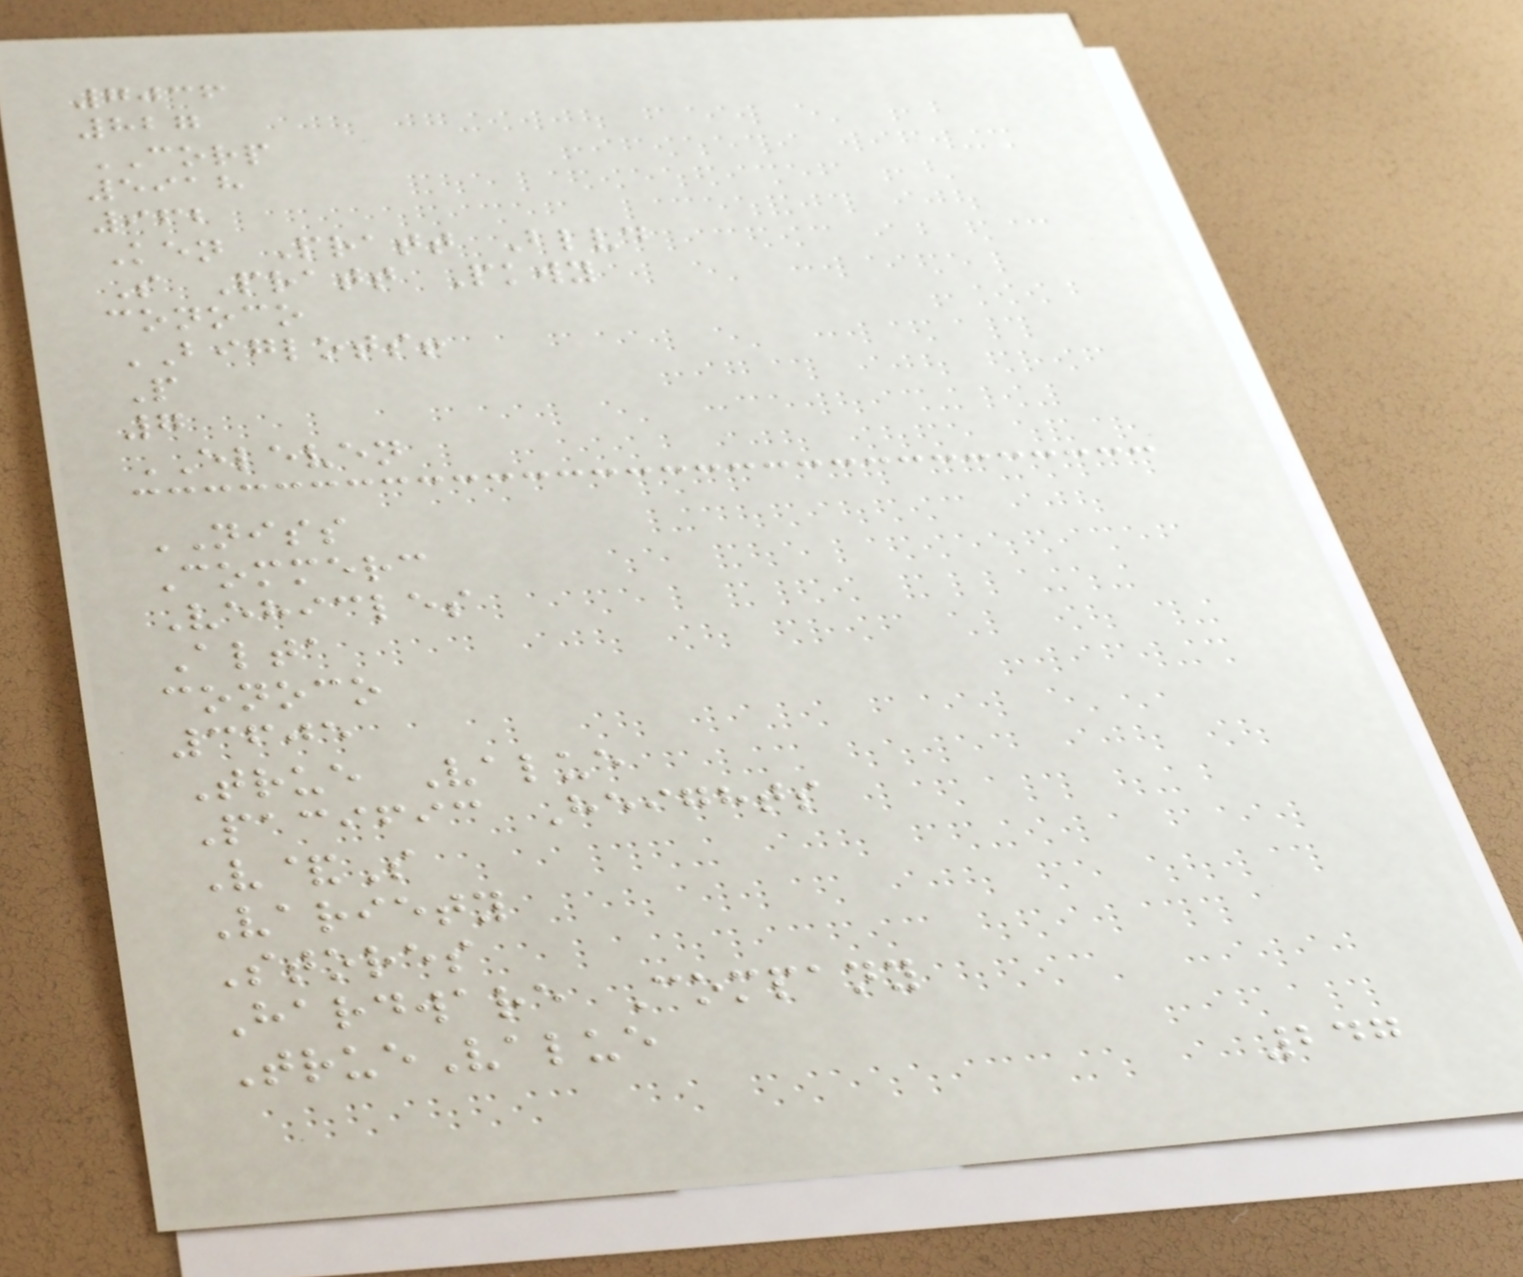7036
827
CORP
5918
962
Ken Pratt Blvd
S Pratt Pkwy
conoco
BIGLOTS!
P
7
ELEVEN
NISS
Commerc
Vehicles
Alta
conoco
3605
True Value
Pacific Heights
V&S
Variety
Stores
Hardware Company
TrueValue
247
